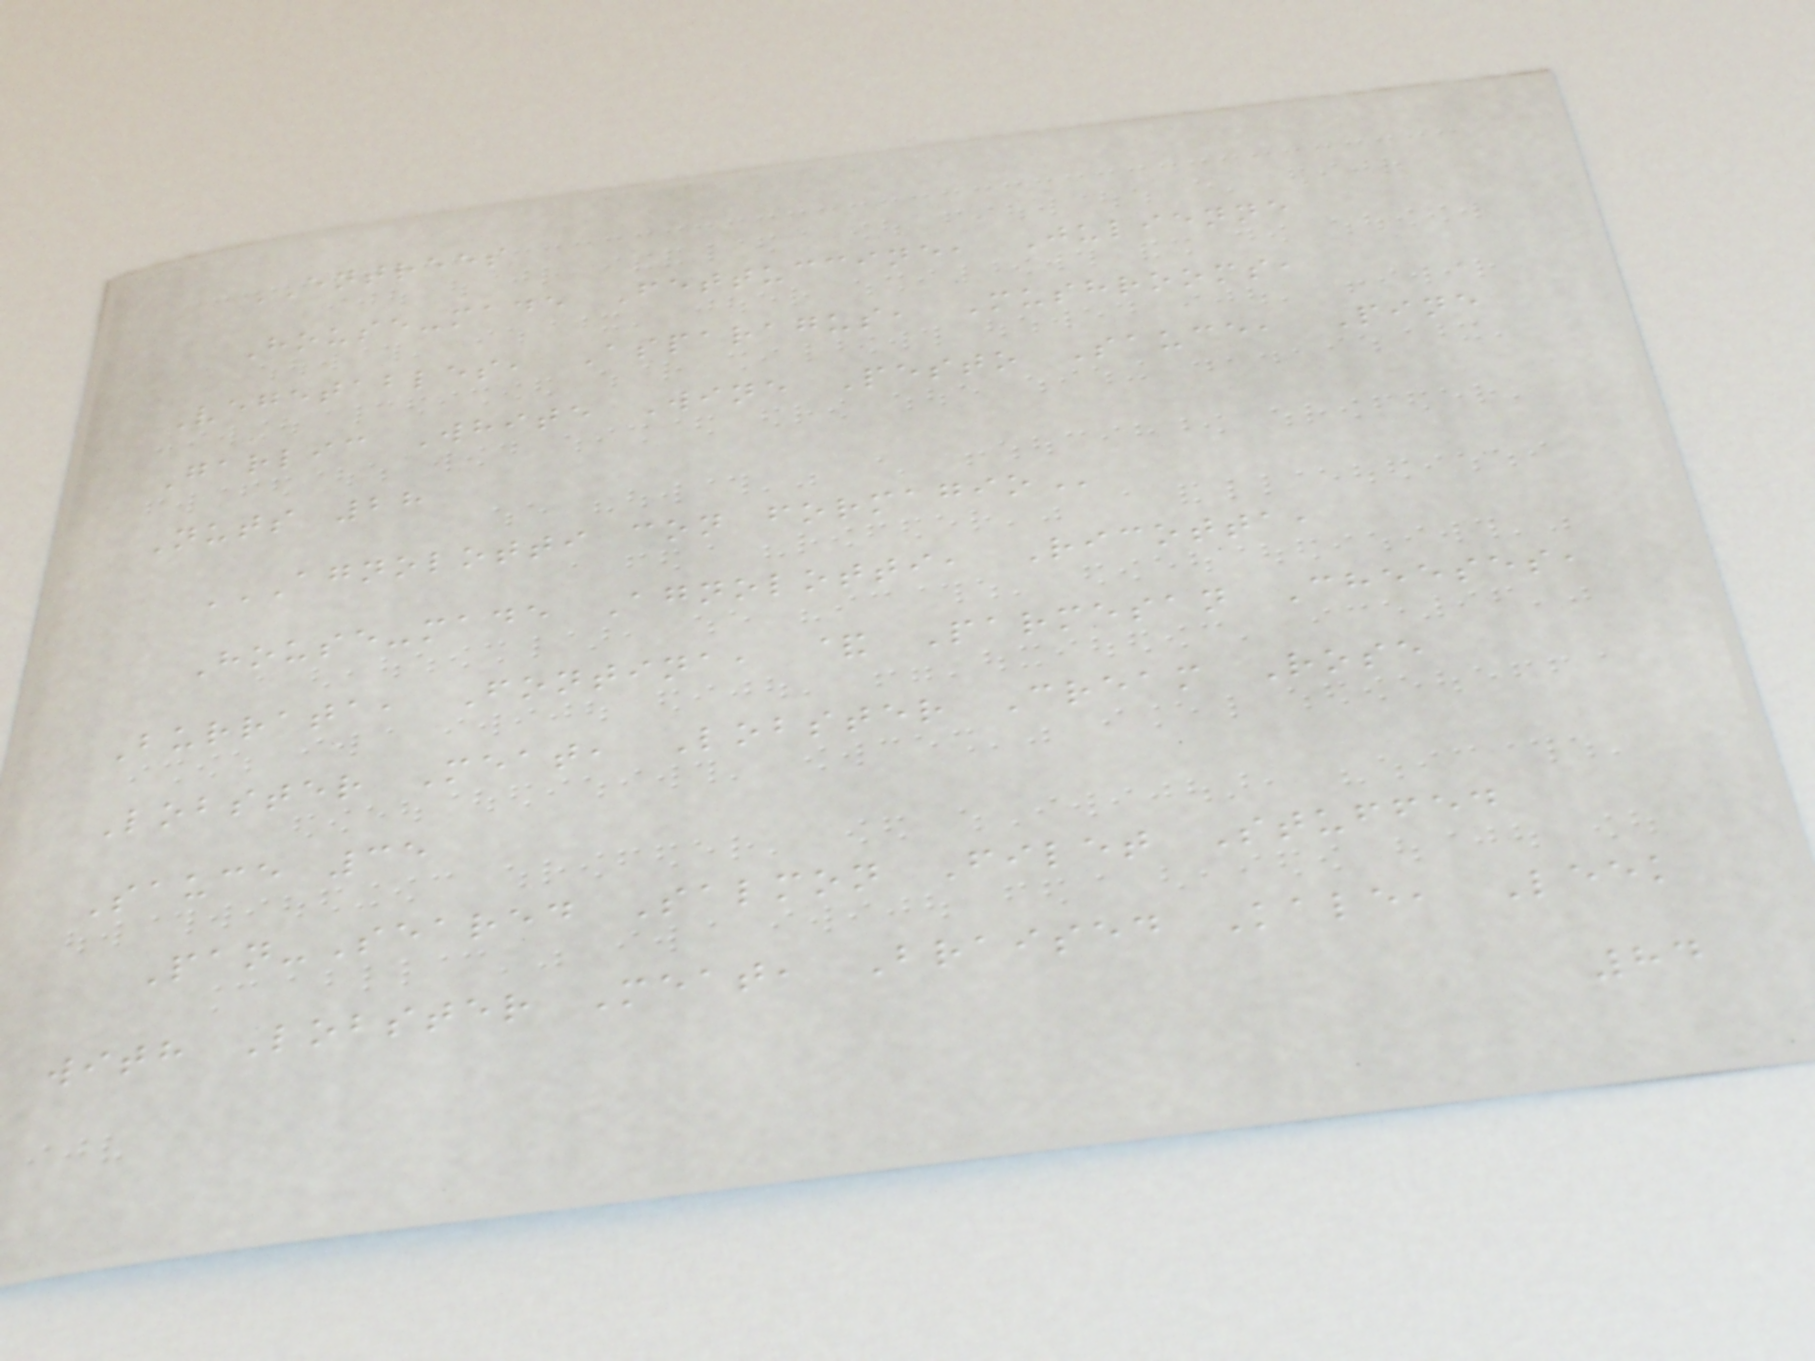ENTREES
House-made Fettuccine, Julienne
Vegetables, Asparagus, Mushrooms,
Garlic White Wine Pesto Sauce, Pine
Nuts 28
AGNOLOTTI CON FORMAGIO
House-made Agnolotti, Ricotta,
Burrata, Fontina, & Parmesan Cheeses,
Lobster Meat, Lobster Cream Rose
Sauce 35
Pan-Seared Salmon Filet Stuffed
with Lobster Meat, Braised Kale, Leek
84
